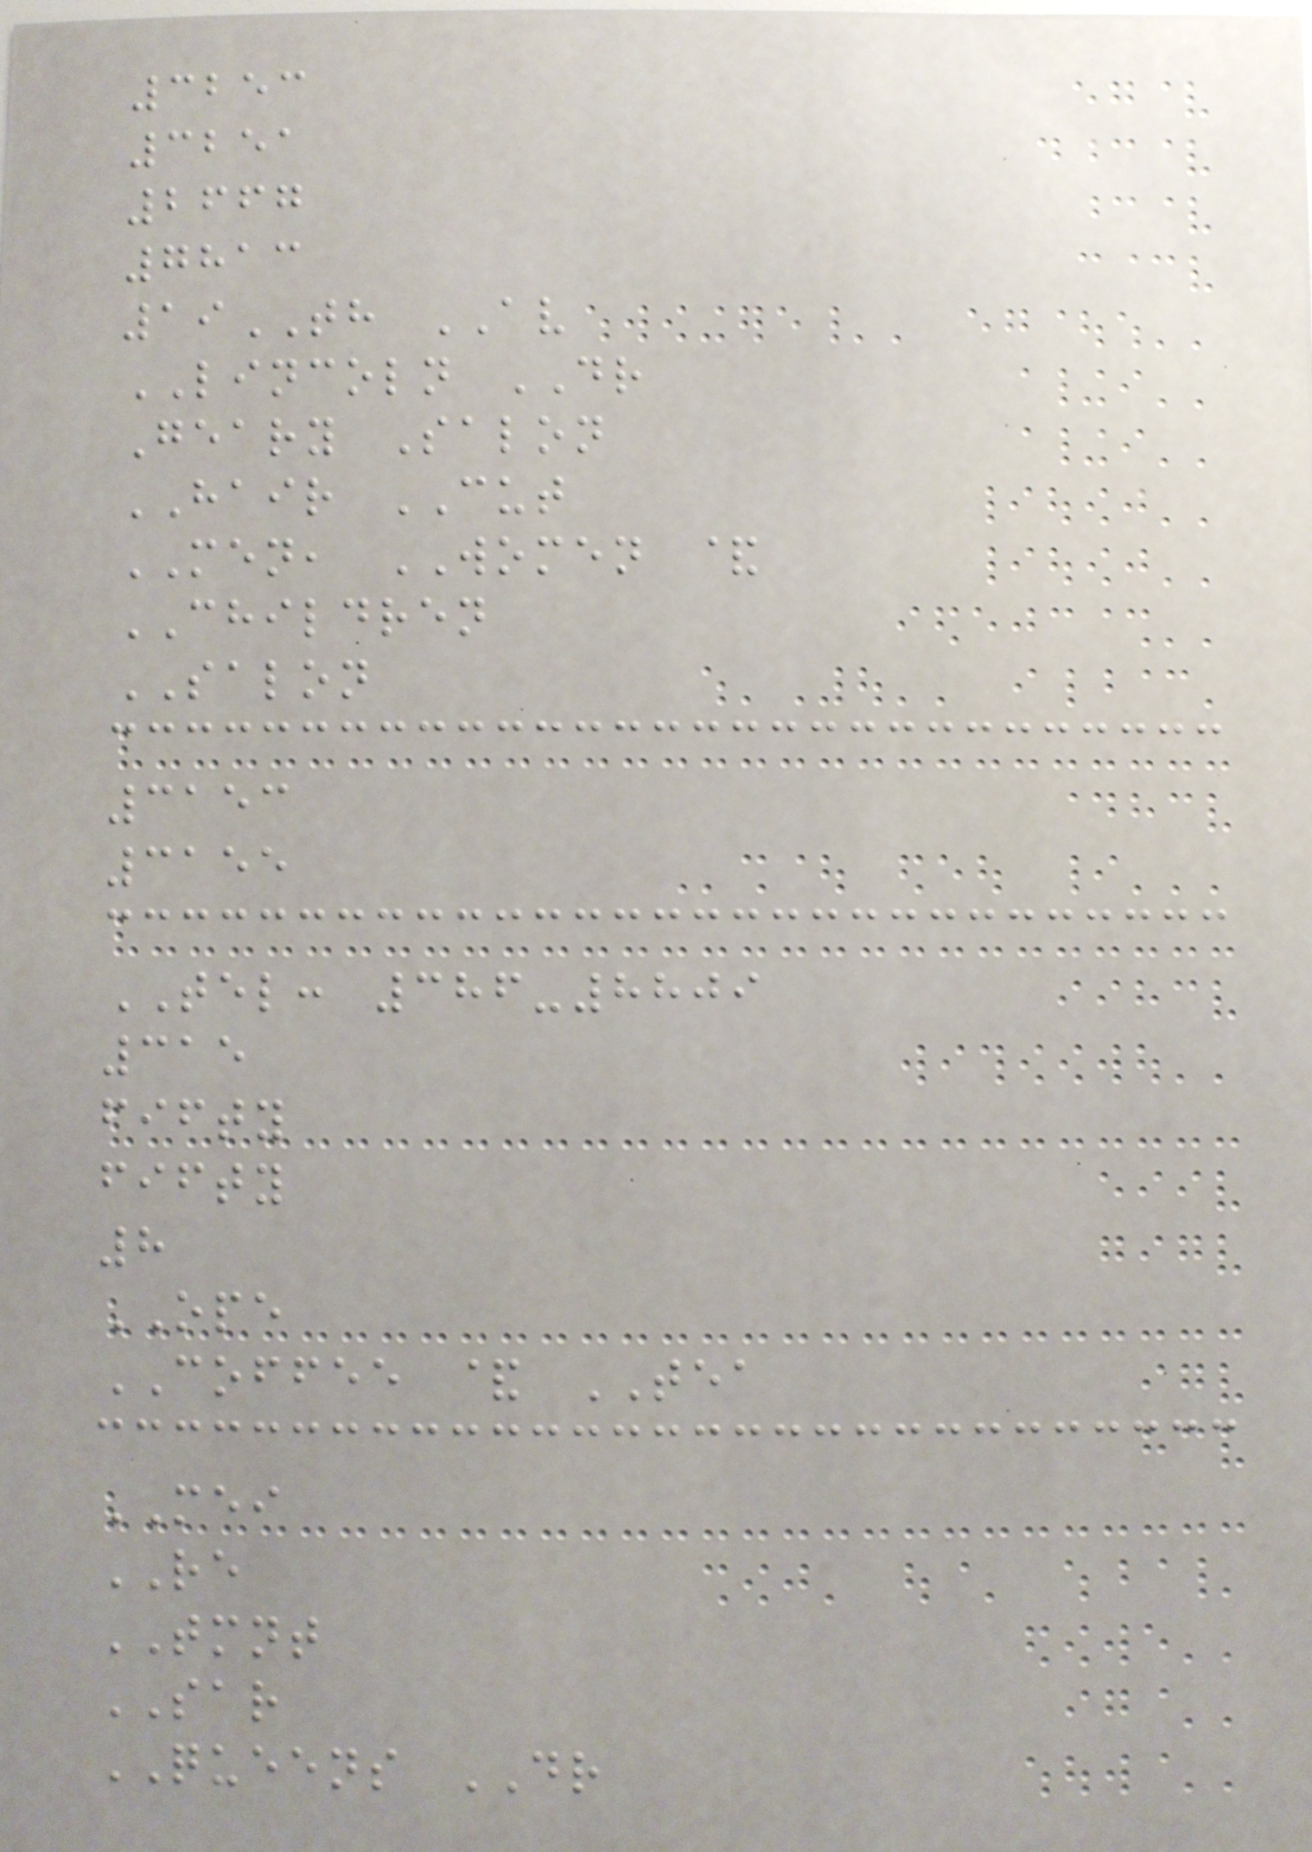3253
3251
2667
7813
19TH AV
LINCOLN DR
Geary Salon
HAIR CUT
MEN, WOMEN &
CHILDREN
SALON
3153
3155
TEL: 386-8809
315
fifty
fifty
8
OPE
COFFEE & TEA
MEI
RE
TMNT
SAR
QUEENS DR
